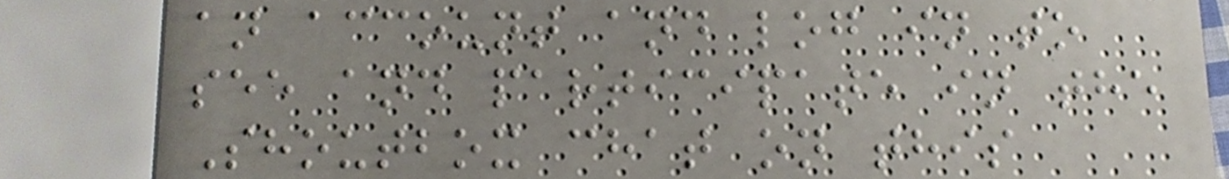an account and log in to
see and participate in the
Shoutbox chat on this
